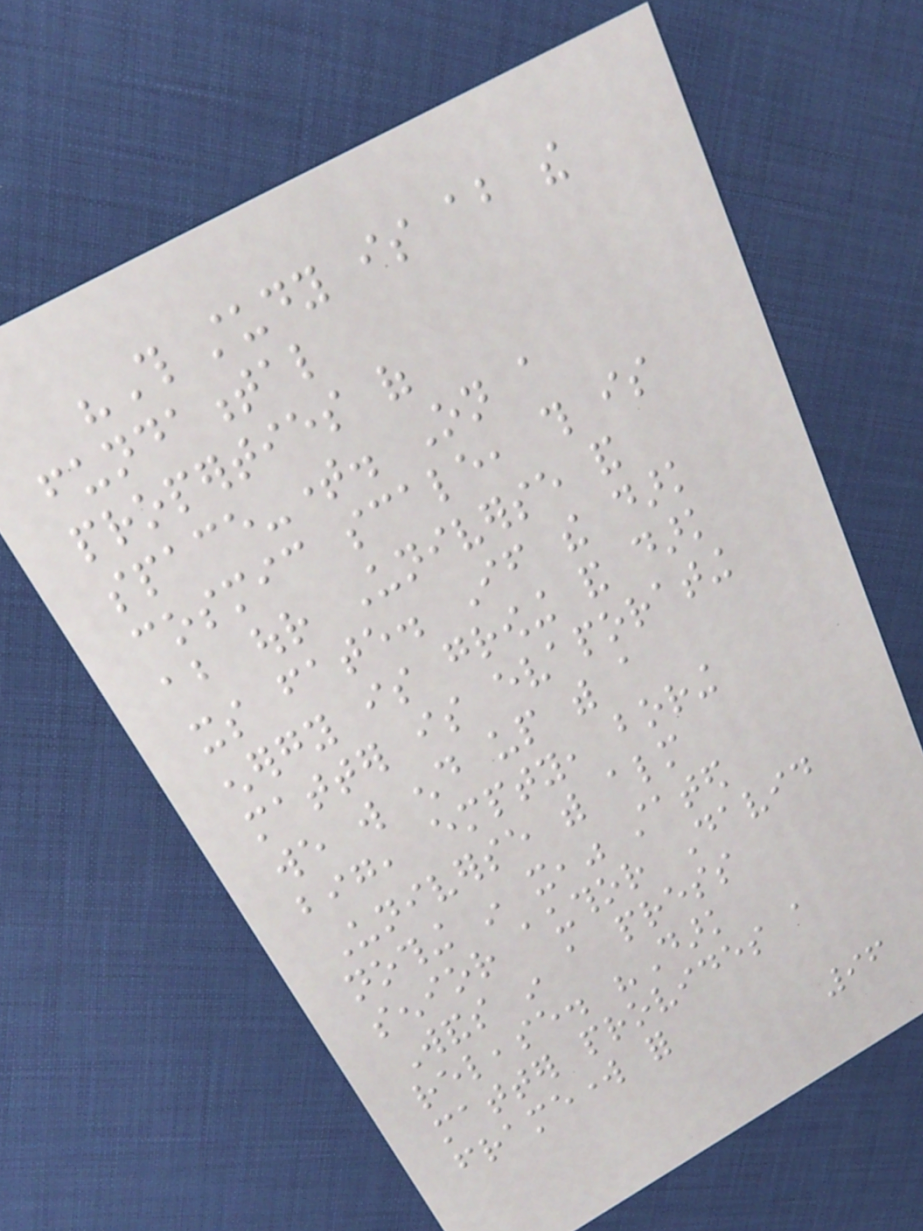"This study is about the
fundamental
properties of
space-time. On a
cosmic scale, this is
about our Universe and
its fate. If the dark
energy is growing and dark
matter is evaporating
we will end up with a
big, empty, boring
Universe with almost
nothing in it," stated
senior author David
Wands in a press
release. "Dark
matter provides a
framework for
96
